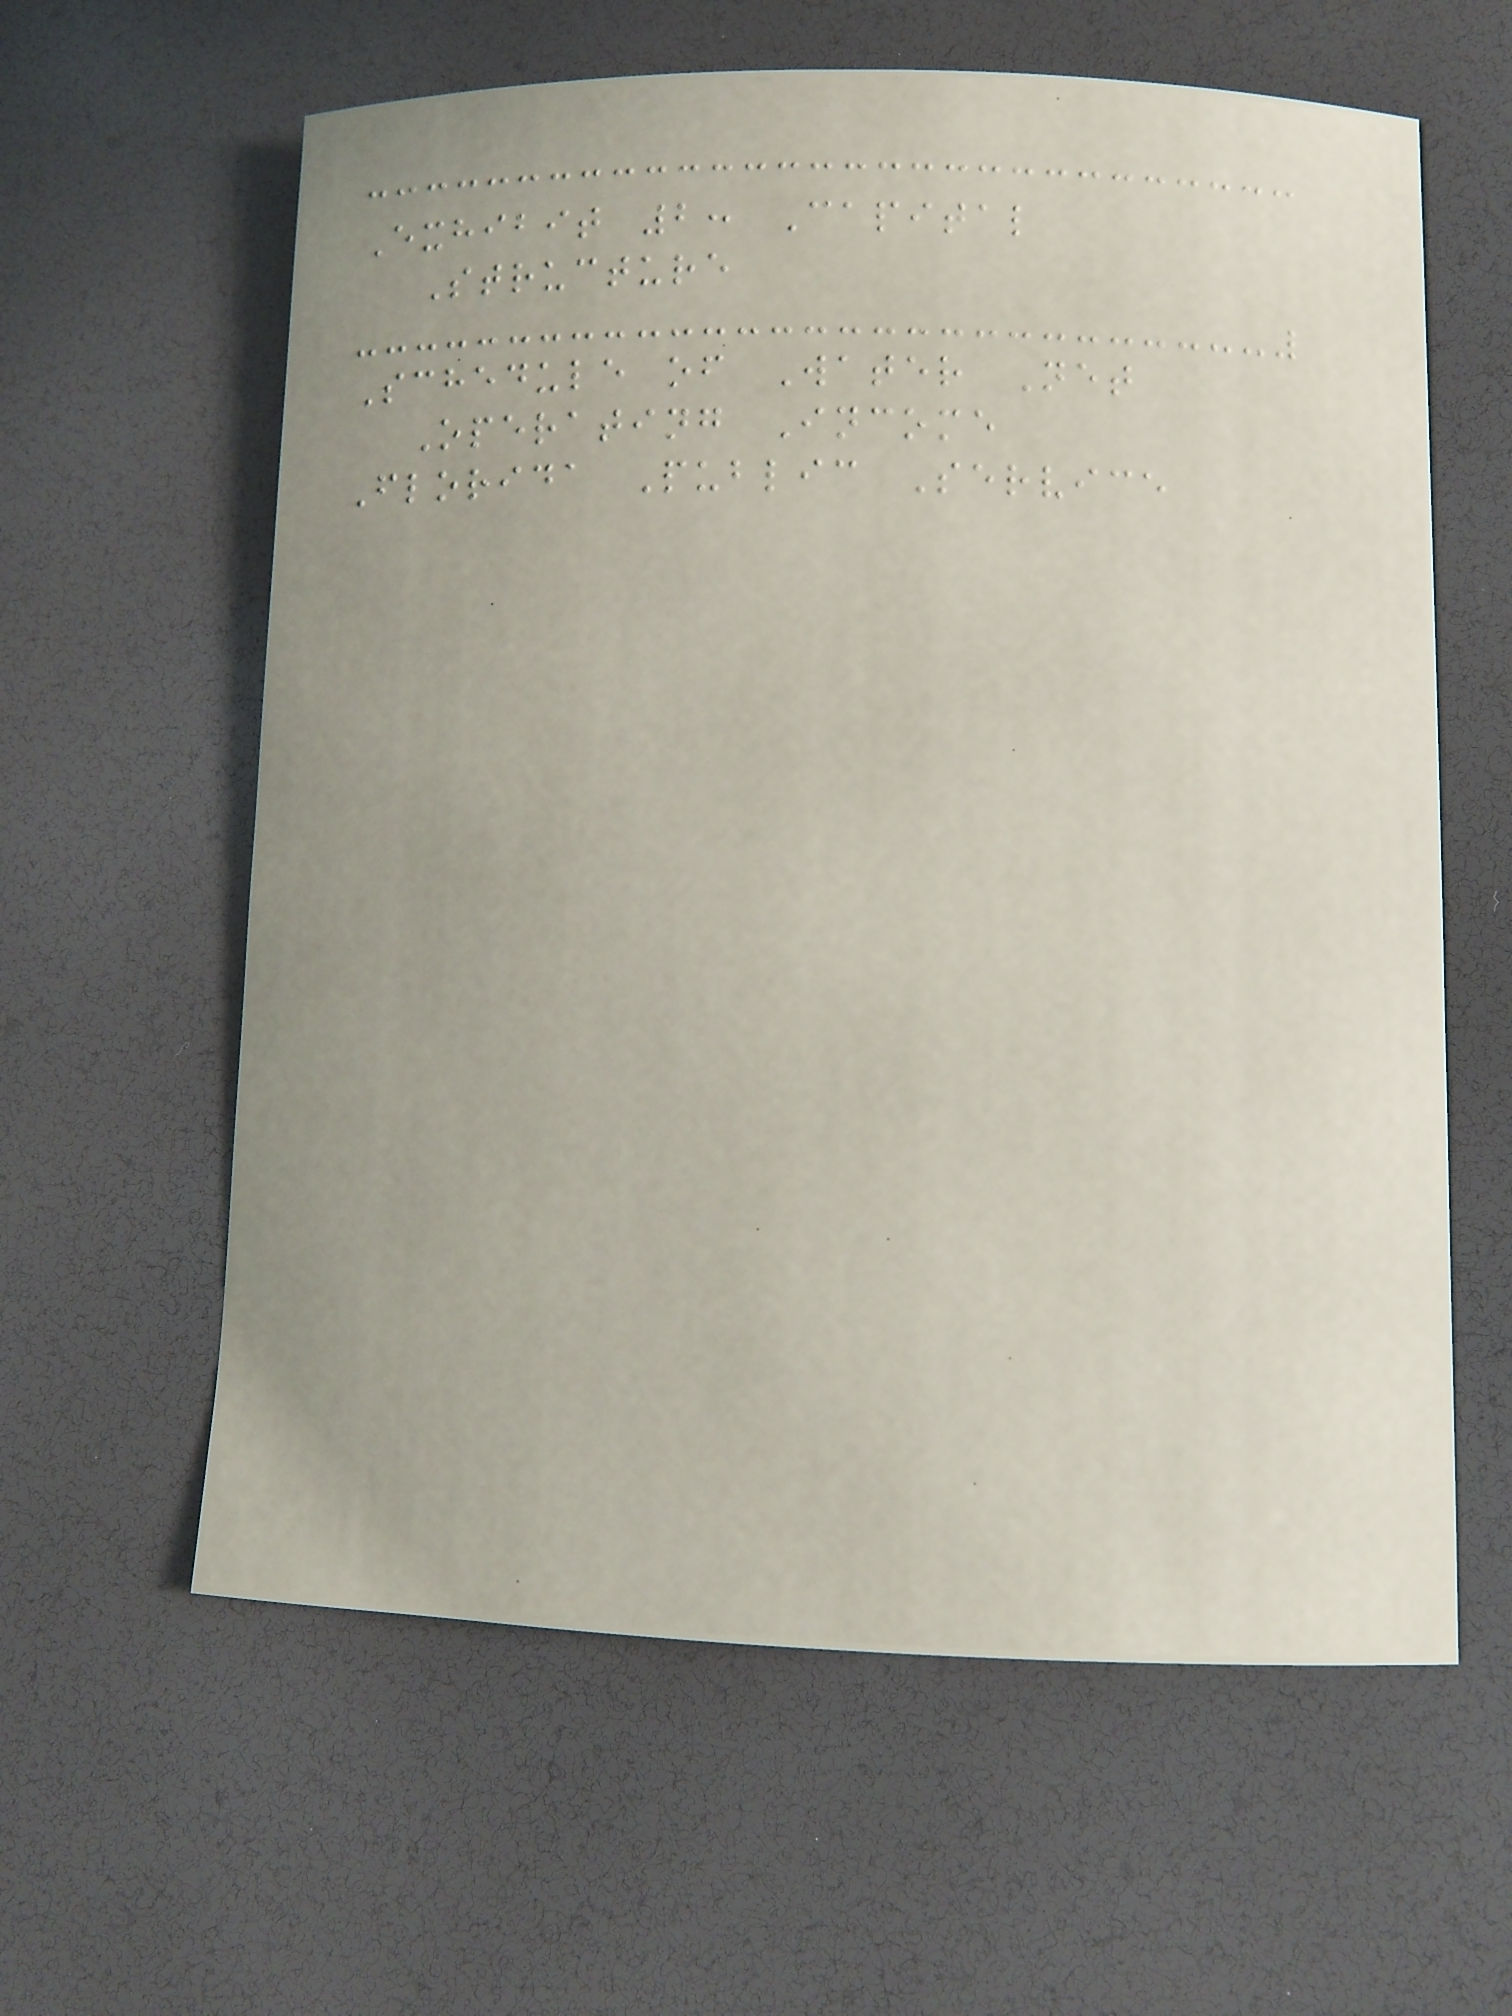Exhibit 2: Capital
Structure
Schedule of Water Net
Operating Income
Florida Public Service
